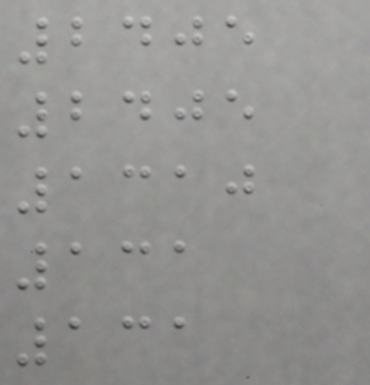2405
2405
1310
131
131
